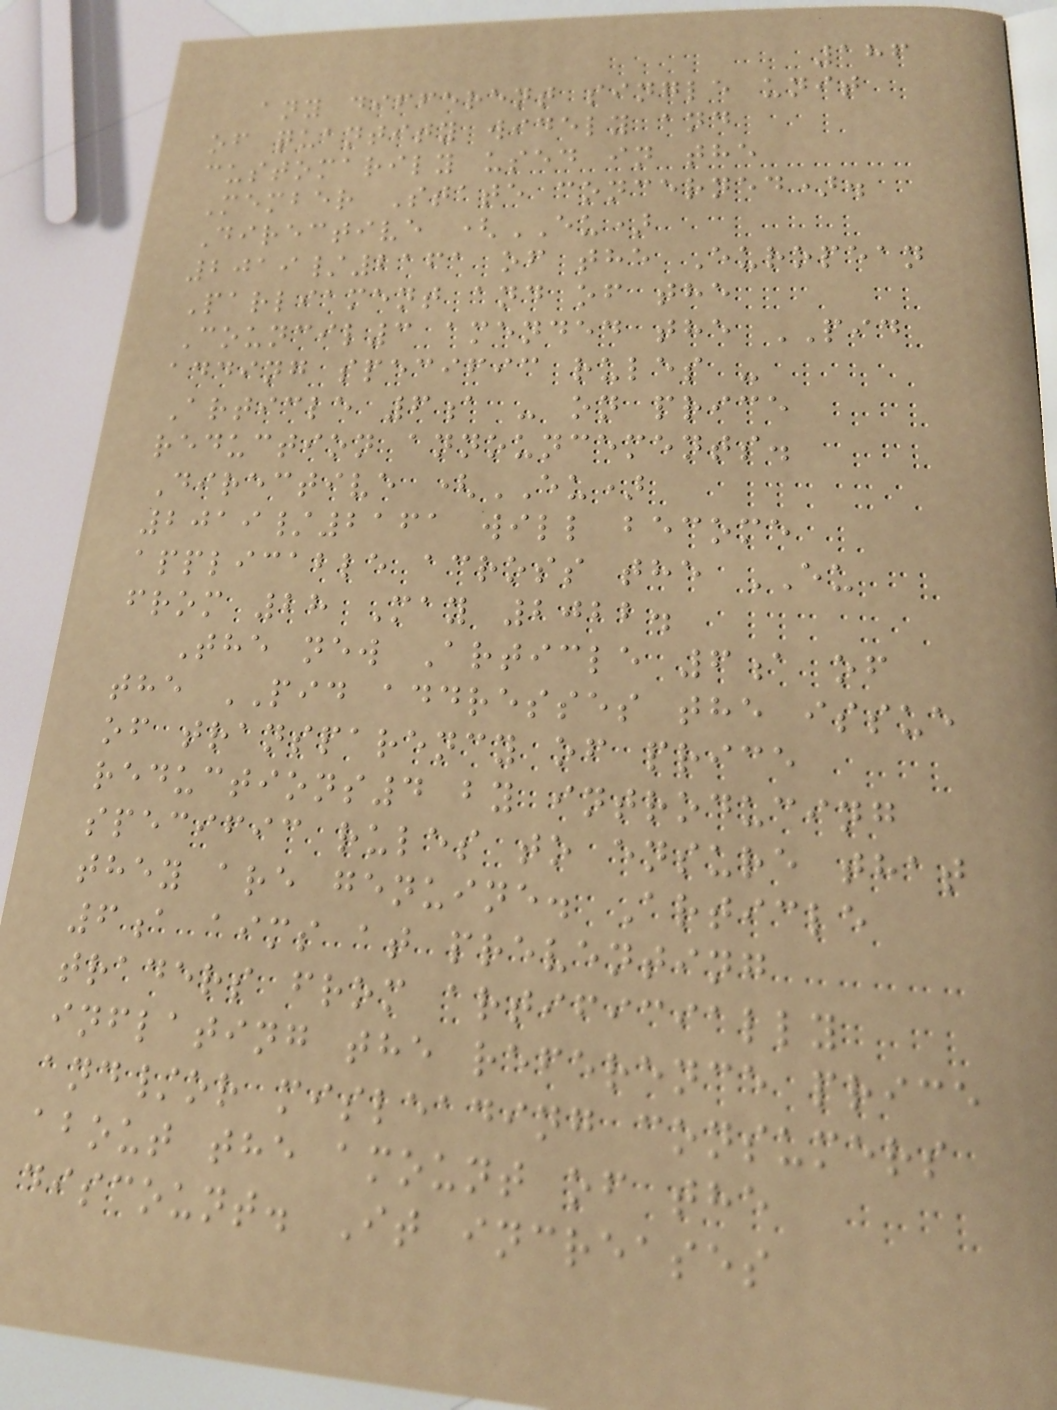186
any different single unit
of quantity widely and
customarily used in the
Member State concerned).
Directive (EU)
2019/2161 of the European
Parliament and of the
Council3 amended the PID
adding specific rules -
Article 6a - on price
reduction announcements.
Directive (EU)
2019/2161 will become
applicable across the EU
from 28 May 2022.
The new Article 6a of
the PID addresses the issue
of transparency of price
reductions4 by introducing
specific rules to ensure that
they are genuine. Article
6a aims at preventing
traders from artificially
inflating the reference price
and/or misleading consumers
about the amount of the
discount. It increases
